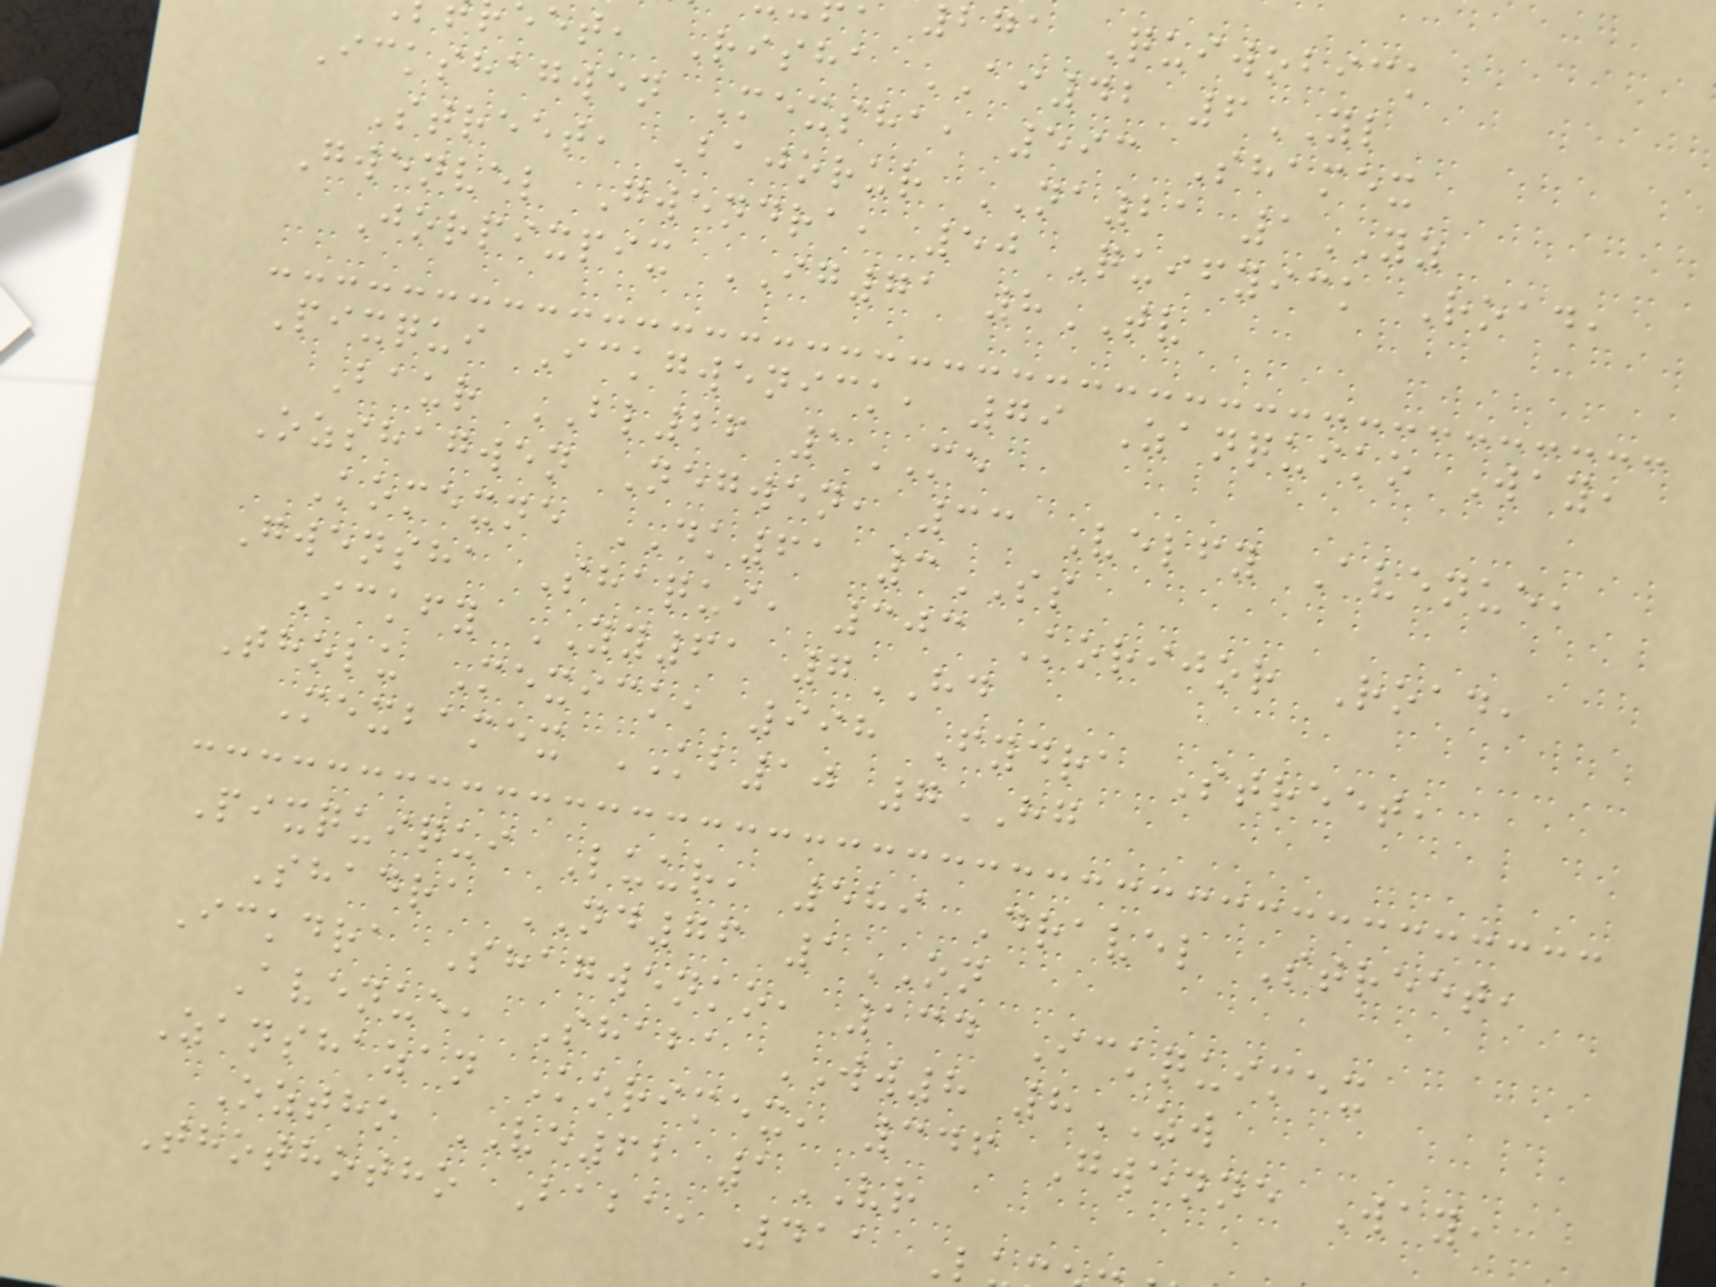bga Quiwobick
eet, Risha AI42 6YL
Ickshagwen Mexsha, 593 Shamex
Street, Bajorur NA21 1YZ
Gwenvel Gwendra, 50 Quifyick Road,
Jorpixpix IG71 8TV
Pixqui Ickgwenick, 79 Zanquiko Way,
Baur BL26 1ME
Ozshagwen Negwen, 33 Velfy Avenue,
Komexne DK61 3SS
Gwensha Shaqui, 303 Korijor Road,
Ickfy YY61 7HD
Tholu Mexick, 998 Fydra Street,
Mexbamex KB10 7HG
Pixquiqui Luur, 589 Dravel Street,
Shadra ND76 1ON
Ickdra Shagwenko, 134 Ickquimex
Avenue, Shaba WW8 8ZW
Zanshazan Korimex, 346 Gwenne Way,
Oztho VE62 1VR
Thothotho Baba, 411 L
